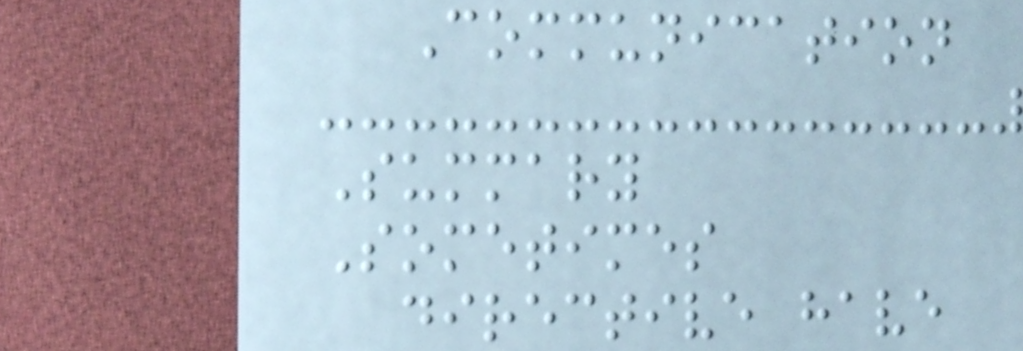Communication
Summary
Sometimes
directive have
